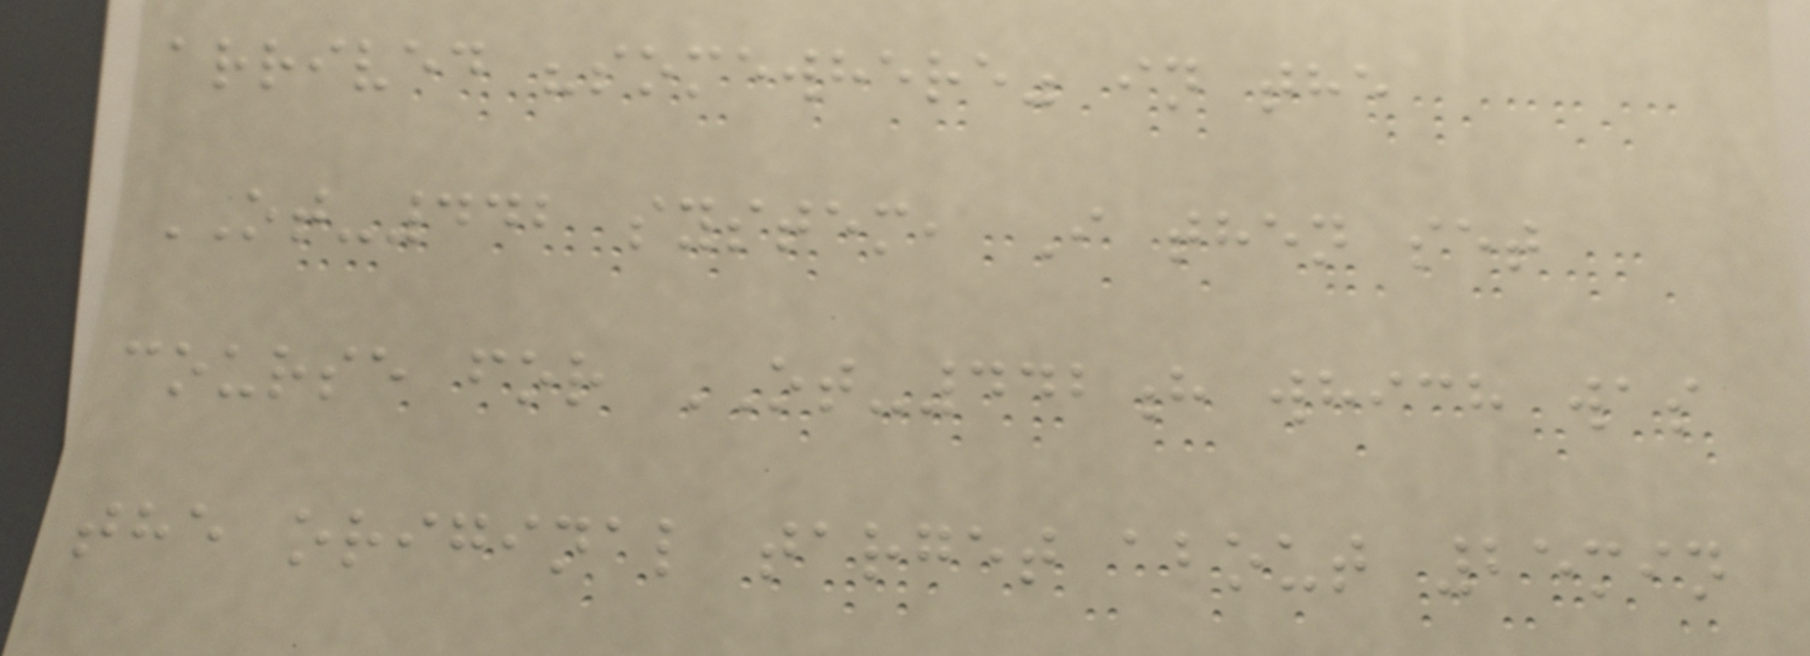arrived "somewhere" in the
OT-442 system, I then set
course for OT-442h which was
the original target about 25min
